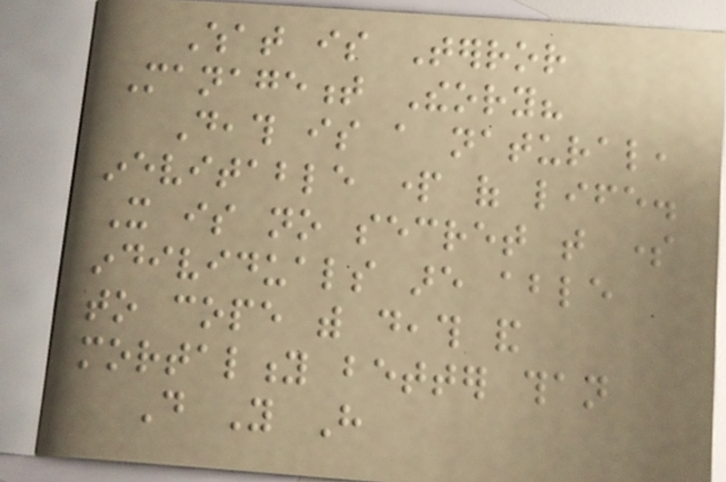What is Terror
Management Theory?
Death is a natural,
inevitable part of life.
It is no secret that some
individuals are able
to cope with death and
mortality better than
Do You Have
